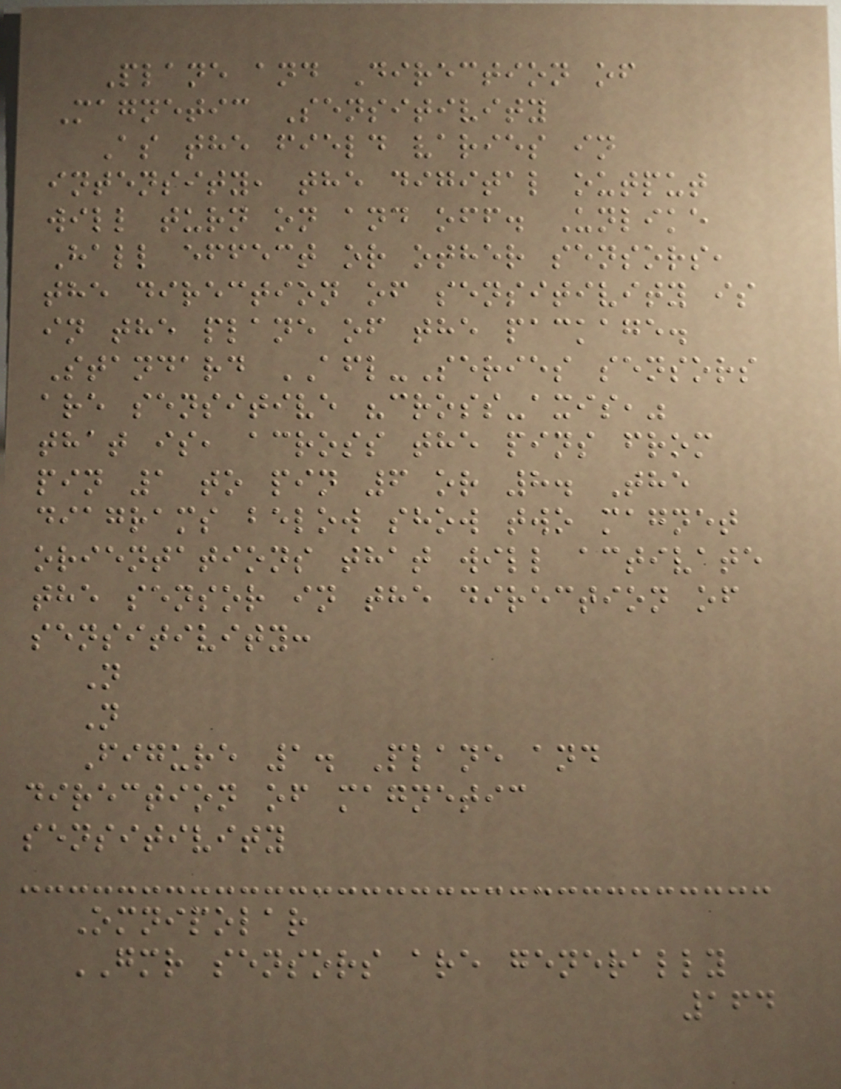Plane and Direction of
Magnetic Sensitivity
As the field varies in
intensity, the digital output
will turn on and off. Unlike
Hall effect or other sensors,
the direction of sensitivity is
in the plane of the package.
Standard AFL-Series sensors
are sensitive "cross-axis,"
that is, across the pins from
pin 1 to pin 6 or 8. The
diagrams below show two magnet
orientations that will activate
the sensor in the direction of
sensitivity:
N
N
Figure 1. Plane and
direction of magnetic
sensitivity
Omnipolar
GMR sensors are generally
164
